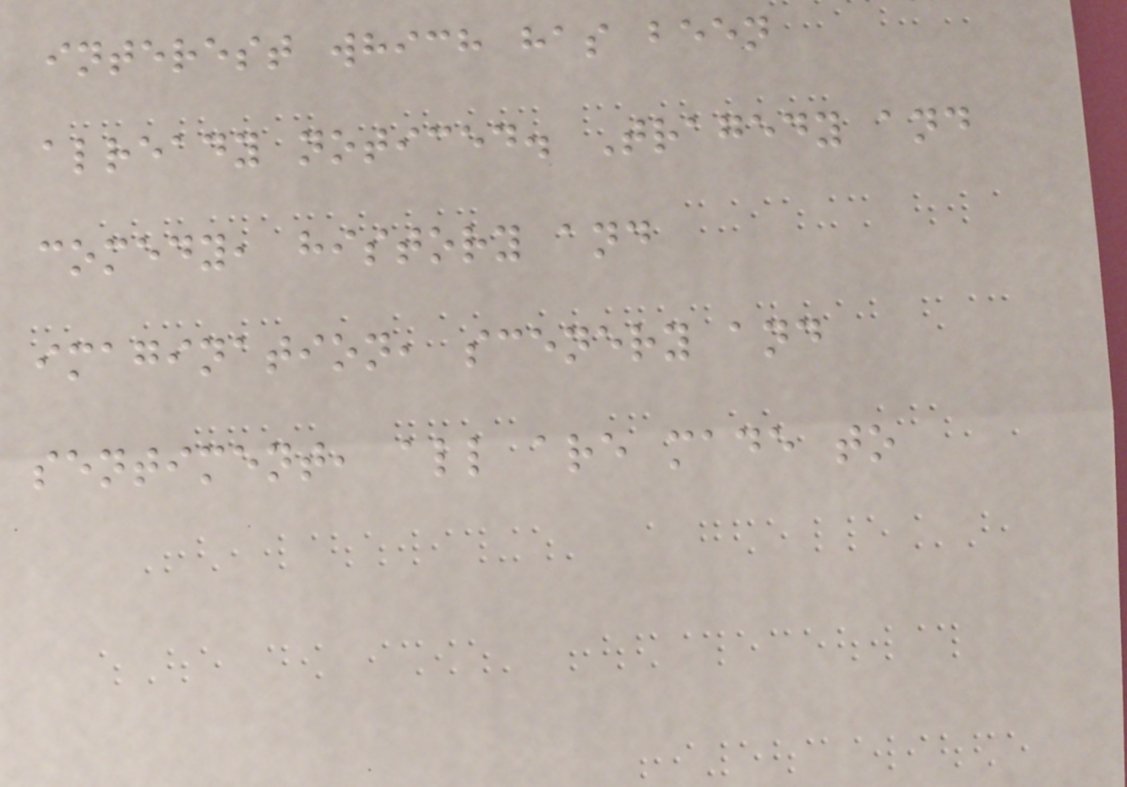interest which has been
already noticed. Tragedy and
comedy, history and
imagination, scenery and
sentiment, all are made to
